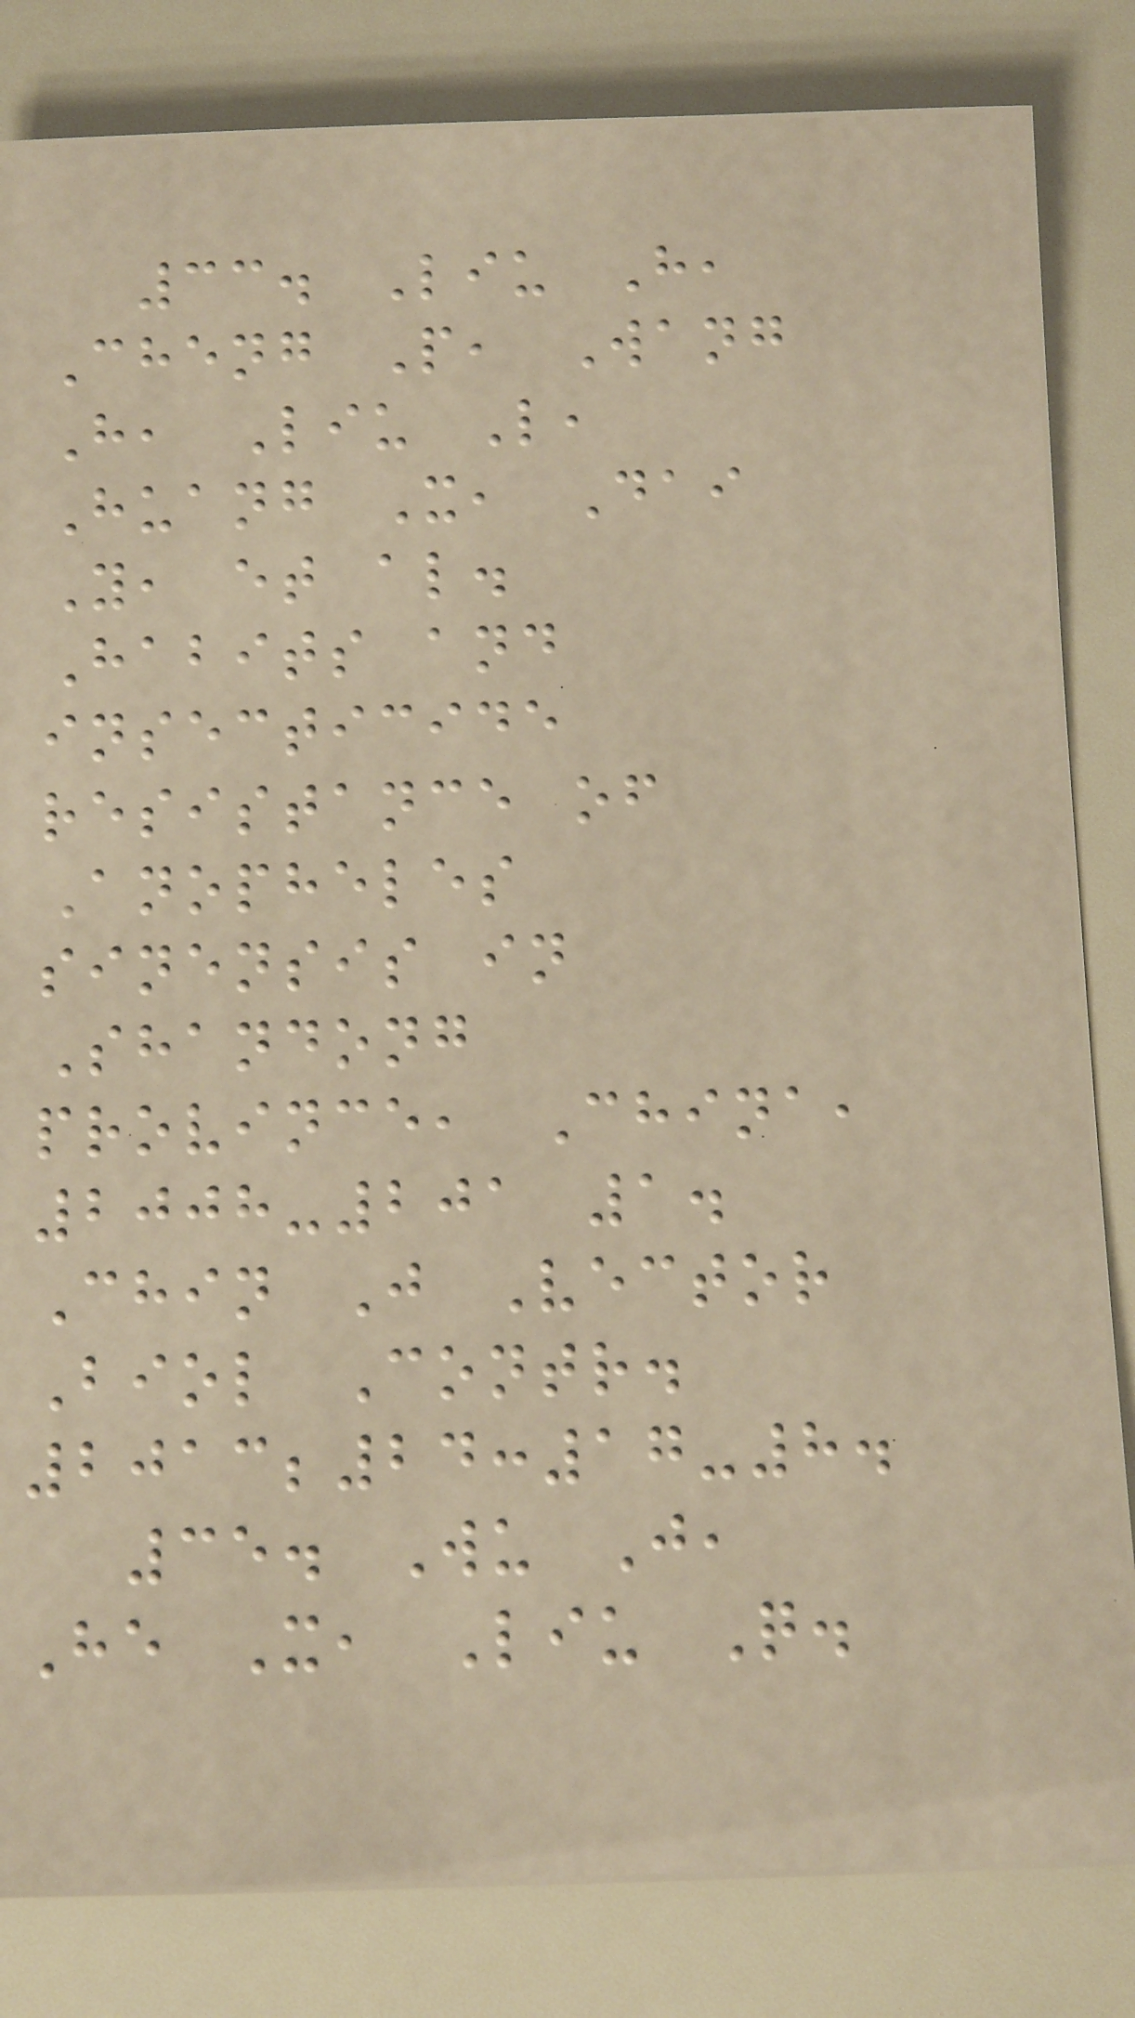33. Liu H,
Cheng P, Wang
H, Liu L,
Huang X, Dai
Y, et al.
Habits and
insecticide
resistance of
Anopheles
sinensis in
Shandong
province, China,
2008-201 1.
Chin J Vector
Biol Contr.
2013;24:17-8.
35. Wu J,
He X, Liu Q.
